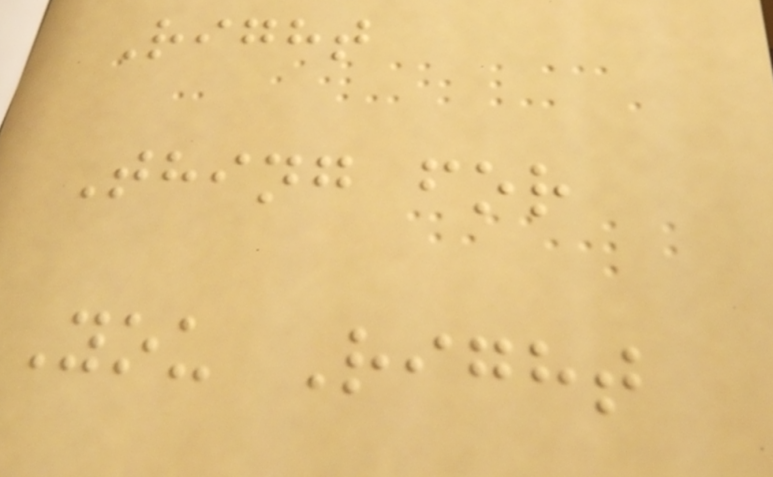Right
Thing for
You Right
